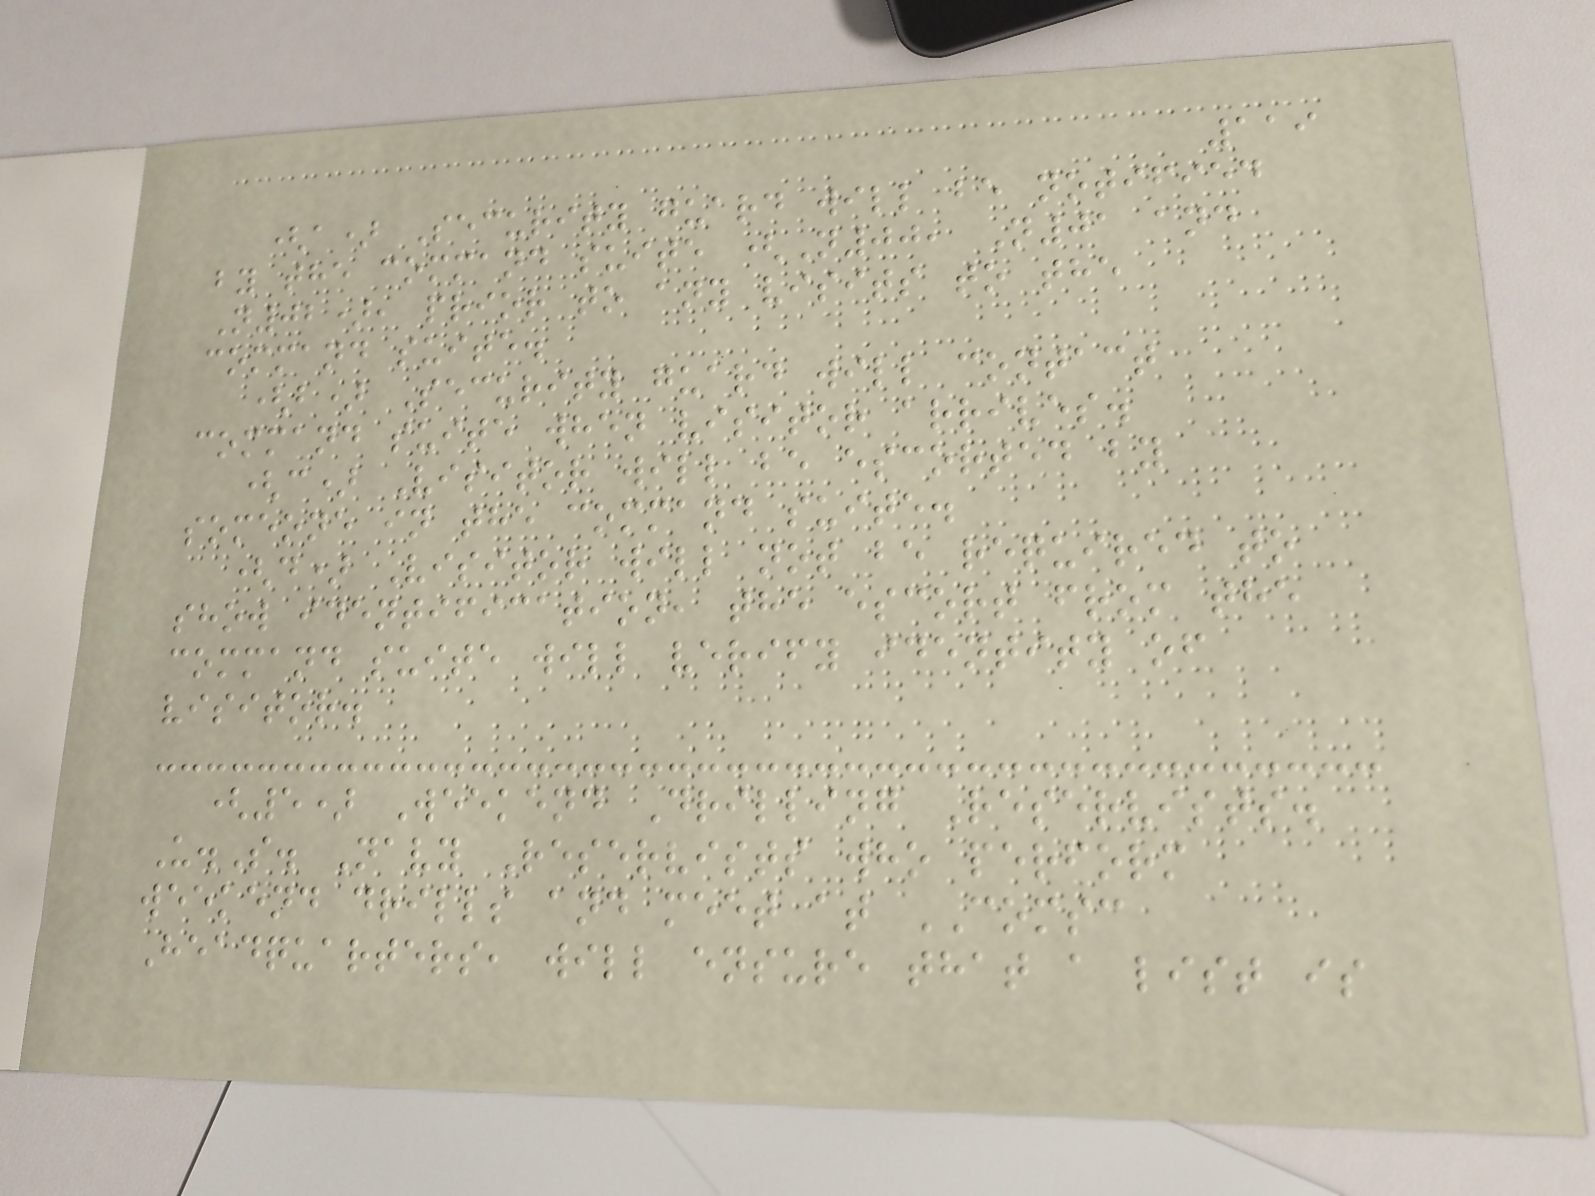119
(a) Security guard will be notified
by the command suite (N00, N01 and
N02), prior to any visits to the
command suite.
(b) Security guard will contact
command suite when visitor arrives.
(c) Visitor will be escorted by
someone in the command suite.
(d) Visitor will not be required to
show identification, the escort from the
command suite will verify identity of
visitor.
(5) Weekend Drilling Reservists.
U.S. Navy Reservists who perform
weekend drills and meet at COMSC
Headquarters, will ensure that a list is
